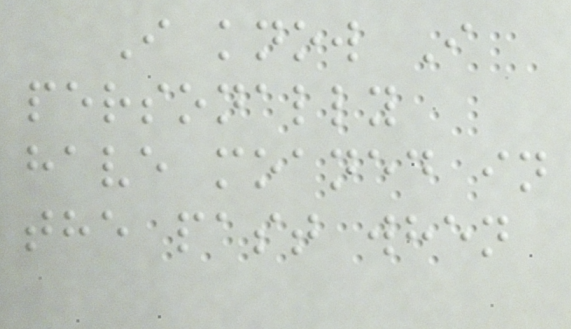I know I
personally
have moaned in
the past when
